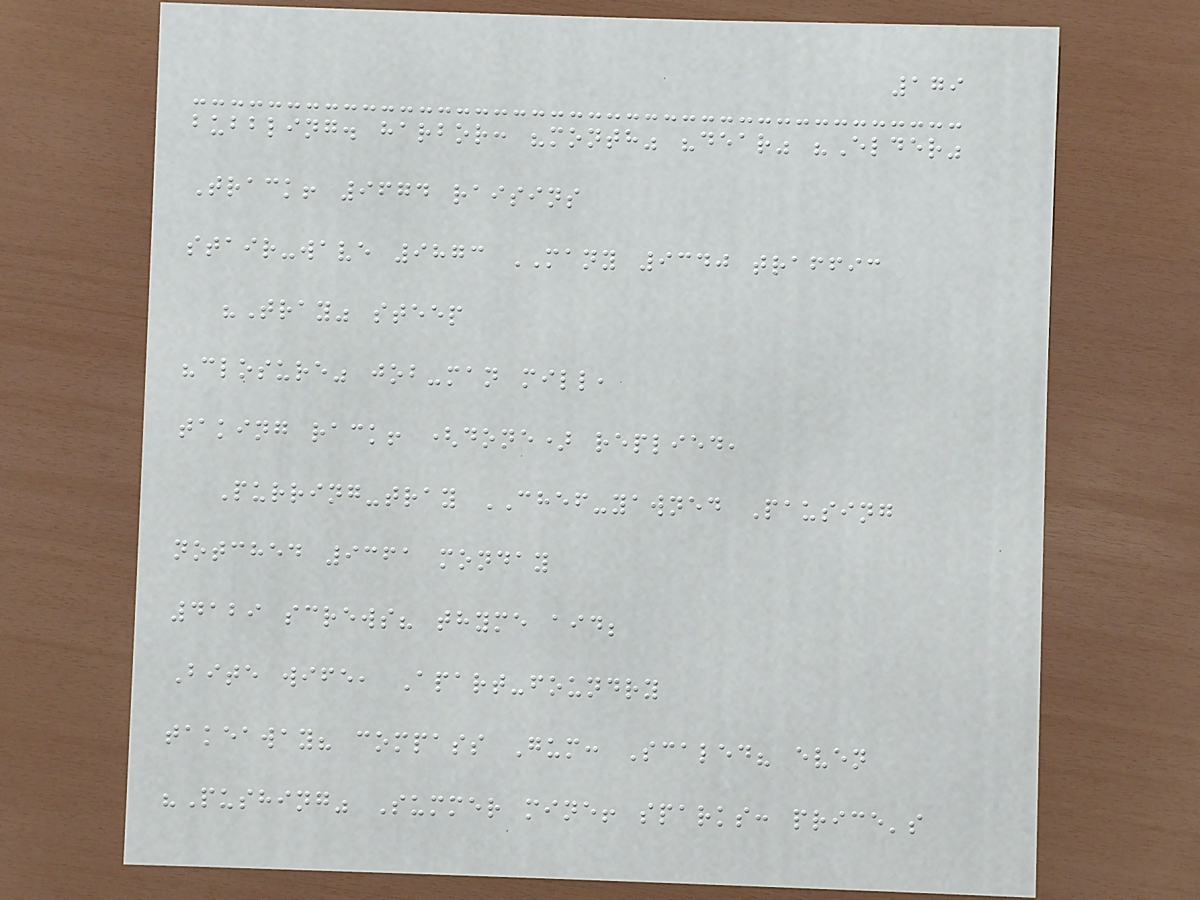179
bubbling. harbor: "month" "dear" "Elder"
Track! 9674 raisins
stair-wave 9873 MANY 9340 traffic
"Tray" steep
"closure" job-man mill,
taking rack! (done) replied,
Purring-tray CHEF-yawned Pausing
notched 9361 monday
4129 screws? thyme aid;
Bite wife, Apart-foundry
takeaway? compass Gum: Scaled? even
"Pushing" Summer mine! sparks: price's
